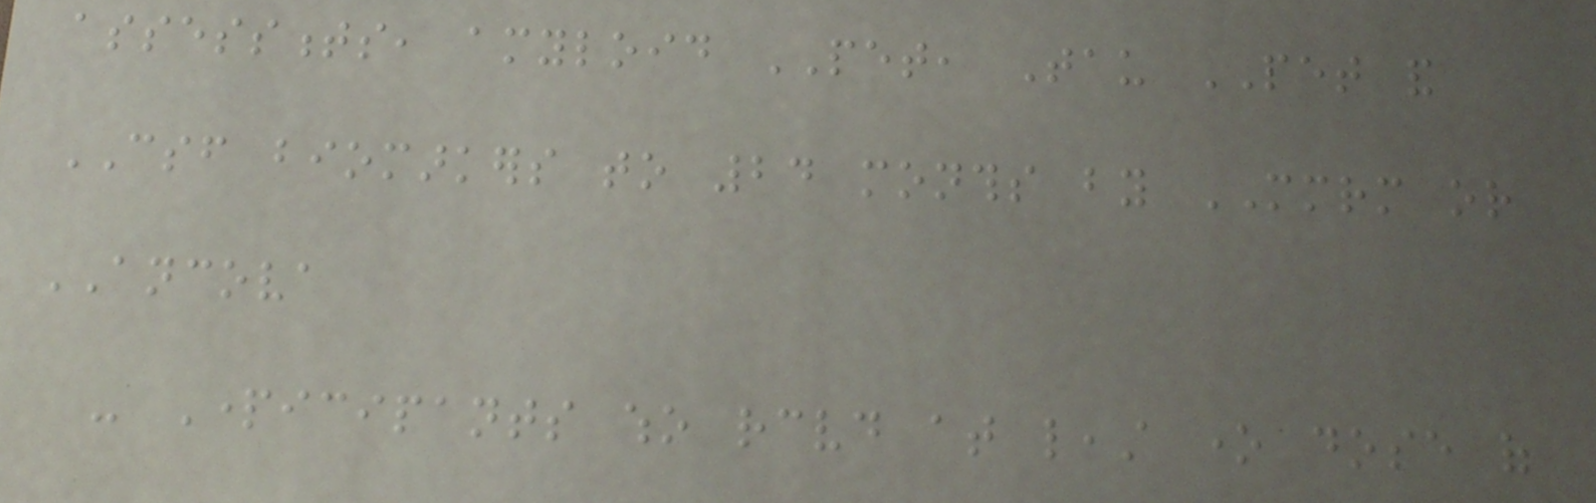assessments, amyloid PET, Tau PET and
CSF biomarkers to 24 months by MMRM or
ANCOVA
- Participants who received at least one dose of
